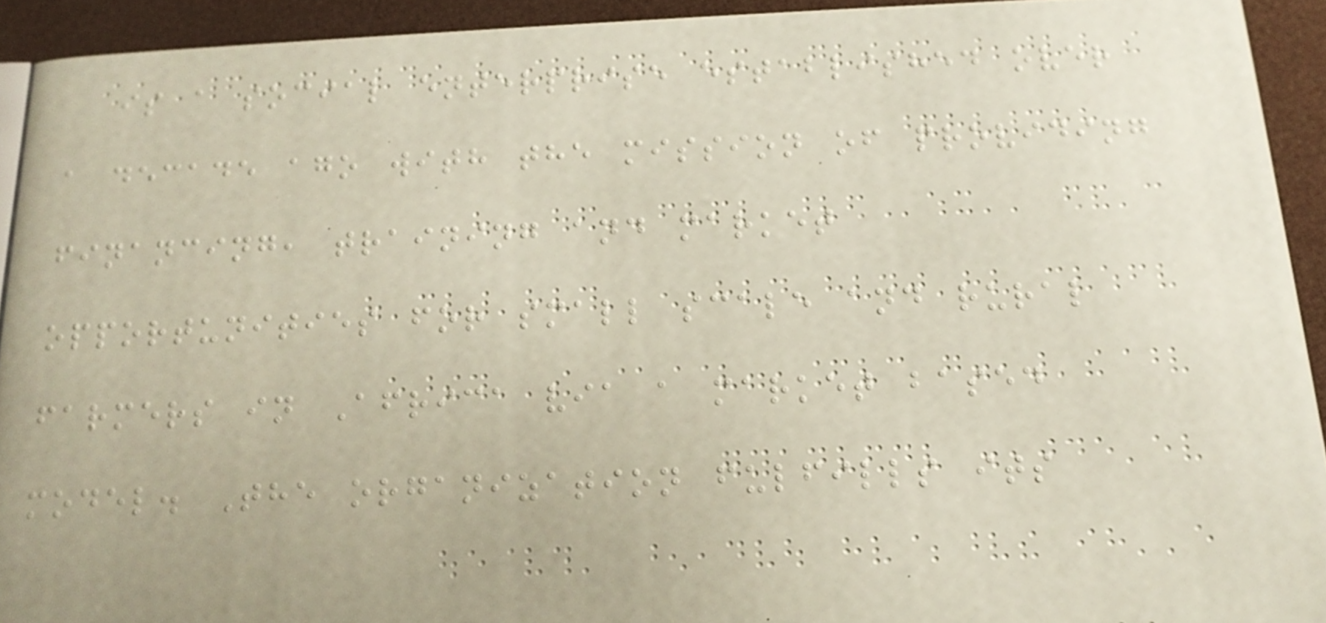is a social enterprise established over
a decade ago with the mission of providing
financing, training and market
opportunities for small scale and rural
farmers in Africa via a market based
model. The organization fulfills its
